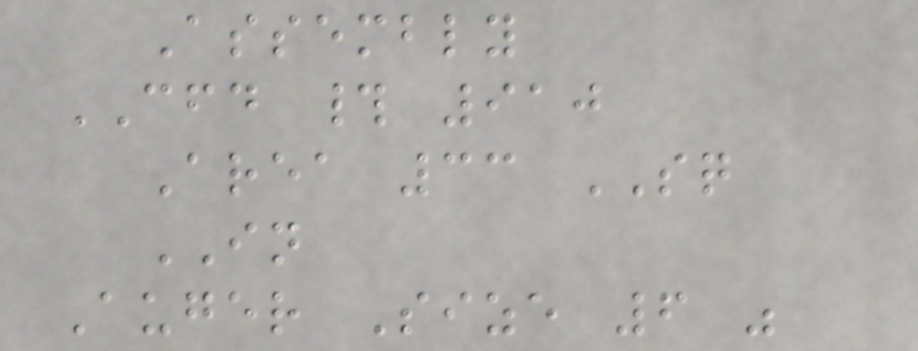Assembly
CFD # 910
Area 33 SQ
IN
Auger Size 6 "
